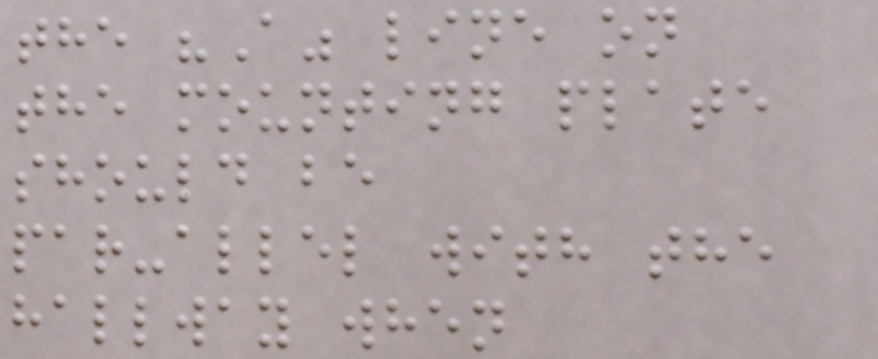the "A" line on
the mounting plate
should be
par-allel with the
hallway when
